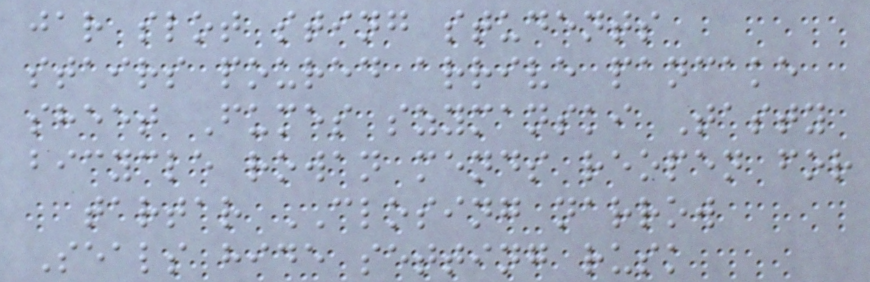jar slot sting students
stairs poured arrive pancake
sheet Fumes szymanski Tasty
bicycle rowan mends reopen for
tartar CLOSING narrow
Seals hide setting rusk
